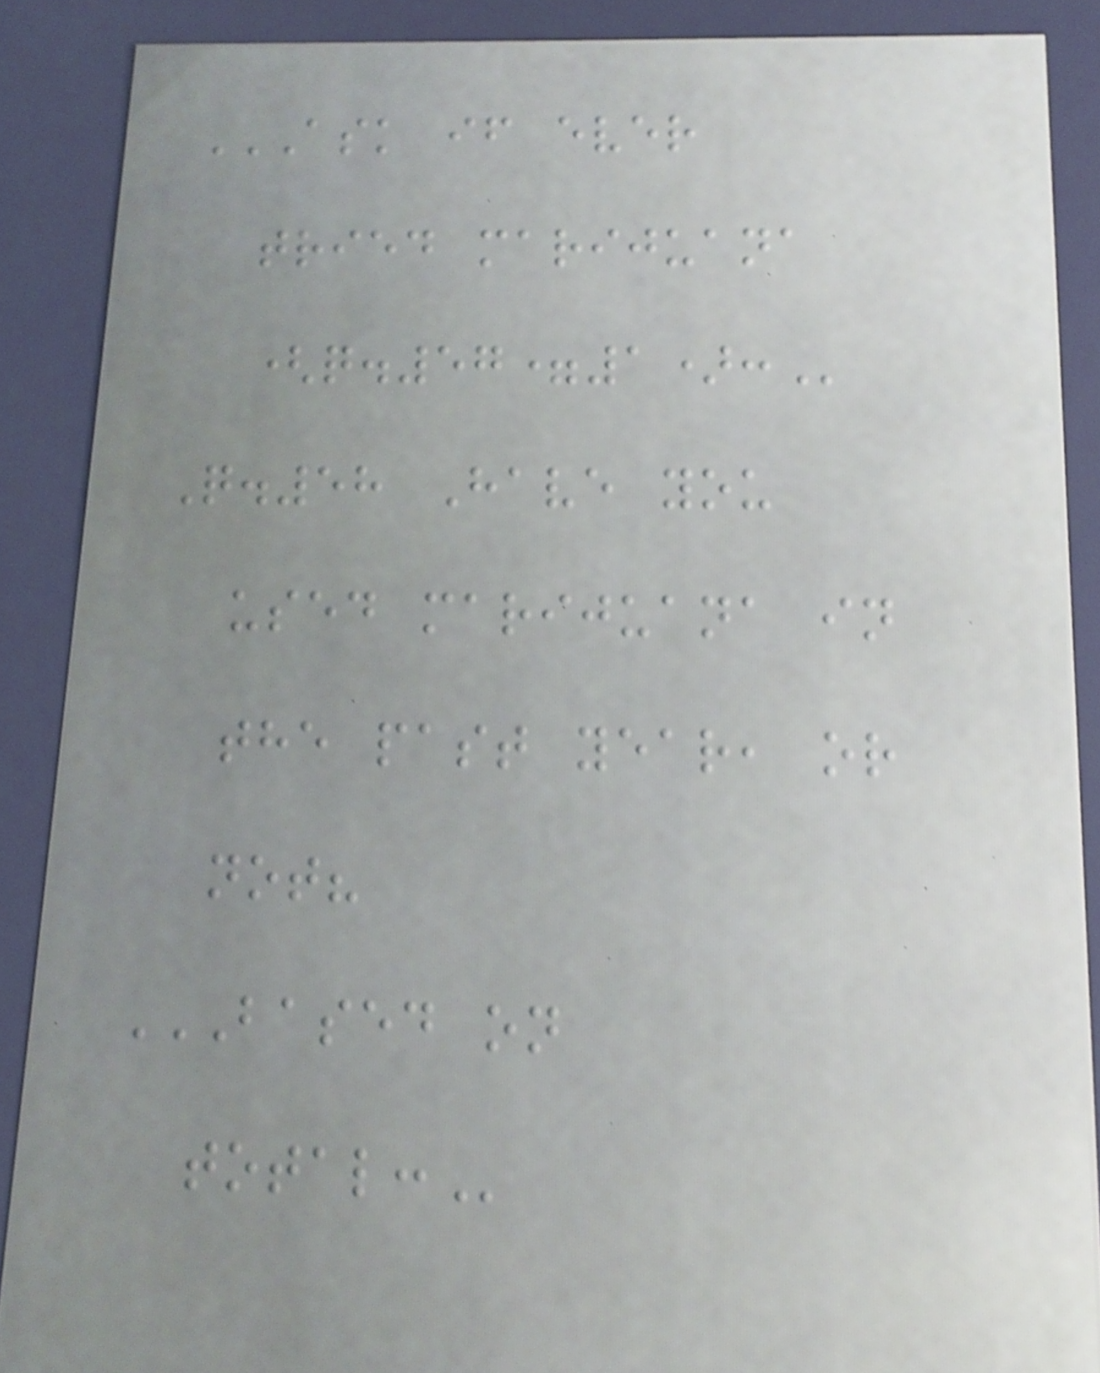ASK IF EVER
TRIED MARIJUANA
(Q.57=1):
Q.58 Have you
used marijuana in
the past year, or
not?
BASED ON
TOTAL:
